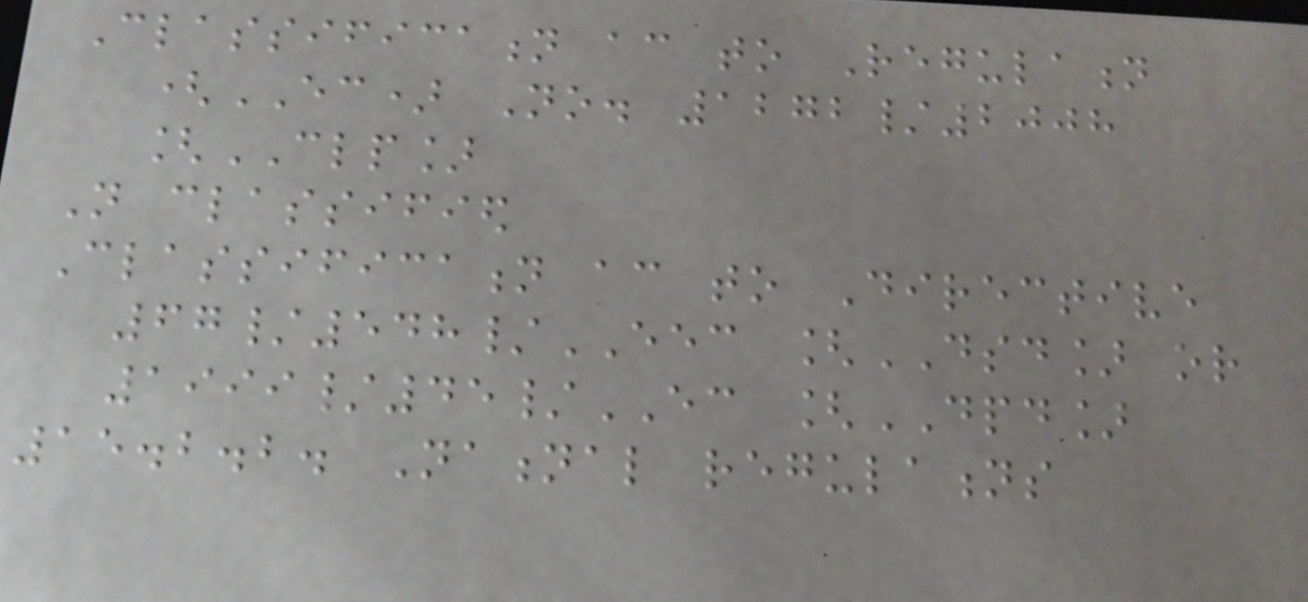Classification according to Regulation
(EC) No. 1272/2008
[CLP]
Not classified
Classification according to Directive
67/548/EEC [DSD] or
1999/45/EC [DPD]
15.2.2. National regulations
